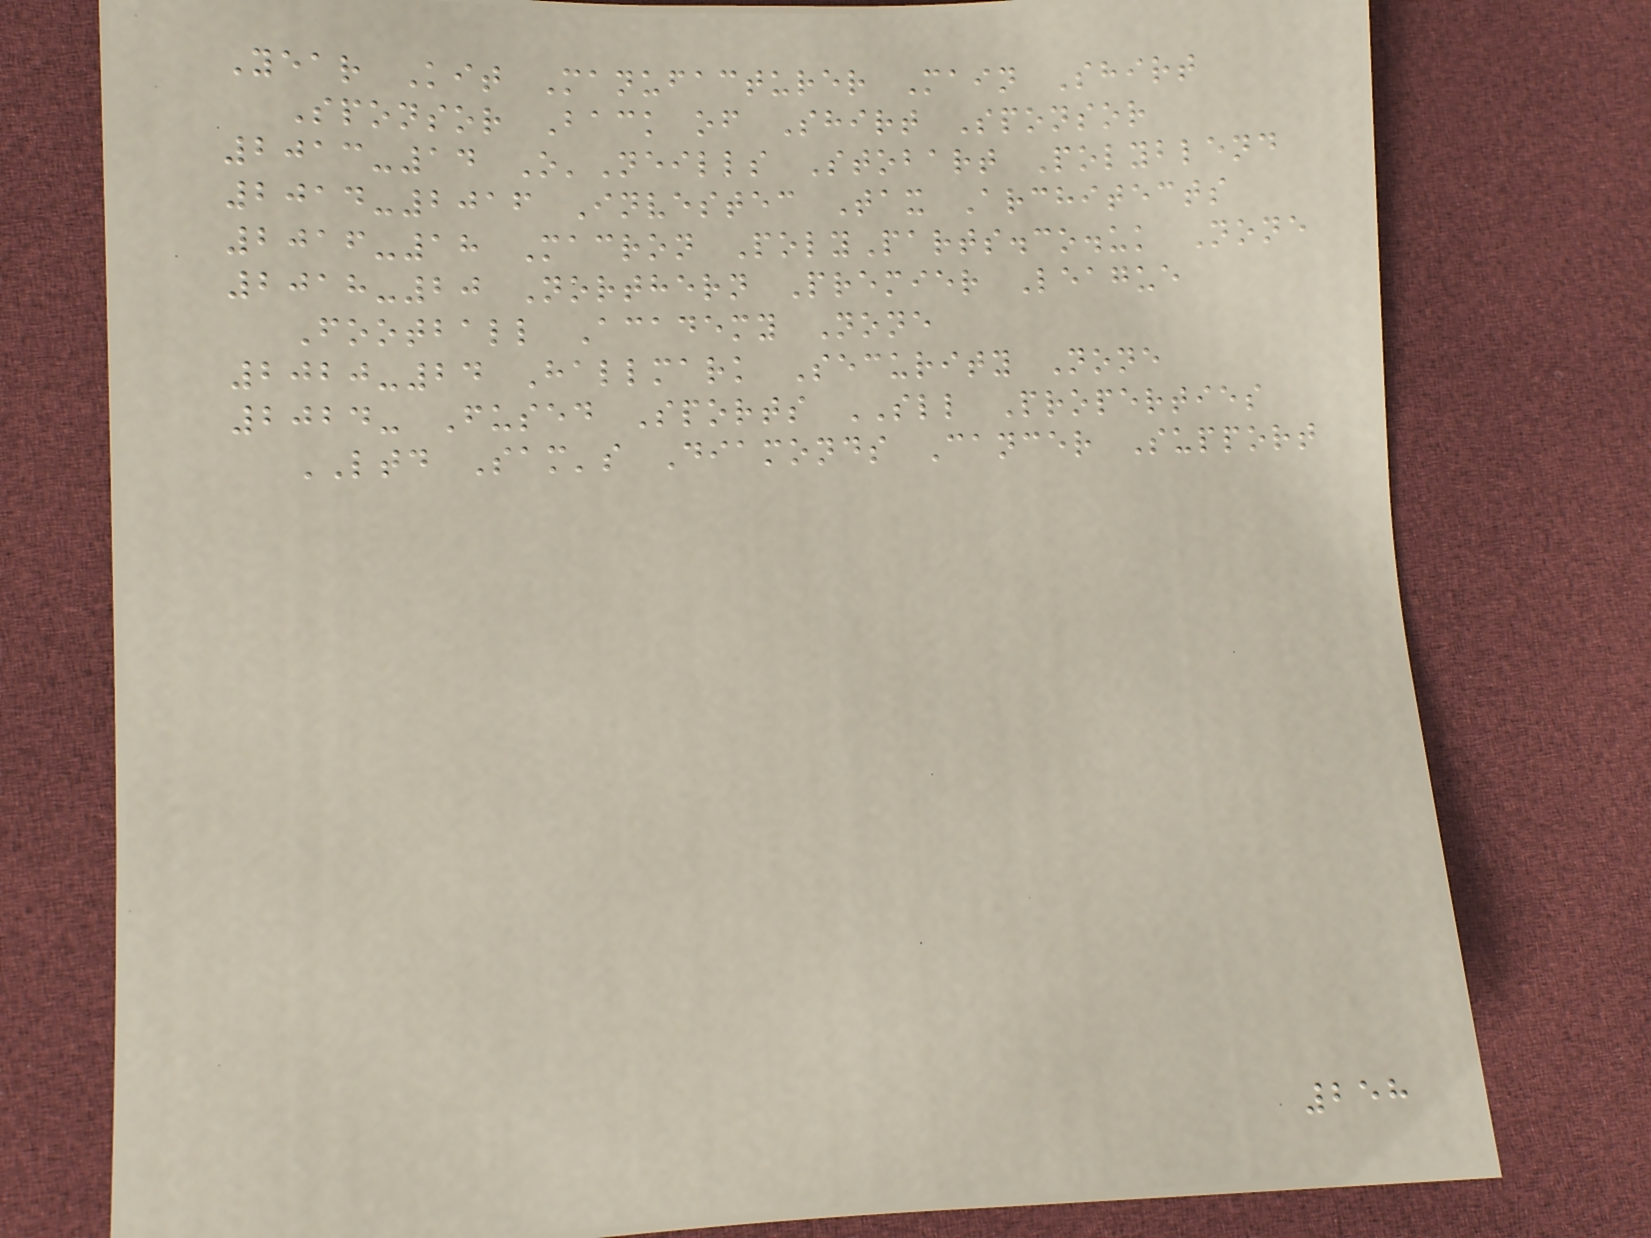Year Kit Manufacturer Main Shirt
Sponsor Back of Shirt Sponsor
2013-14 O'Neills Stobart Polyblend
2014-2016 Investec Tax Architects
2016-18 Macron PolyParts.co.uk None
2018-20 Northern Premier League
Football Academy None
2020-24 Hallmark Security None
2024- Fused Sports SLL Properties
LTD Sam's Diamonds Cancer Support
258
